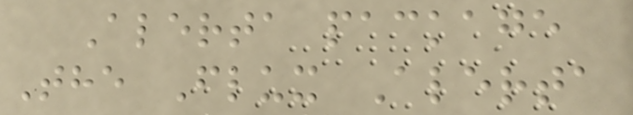Alerta package
The Flux Alerta
